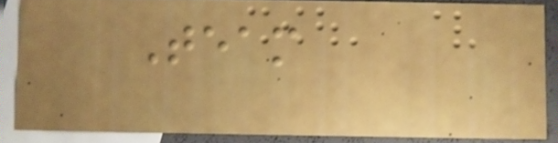Team
